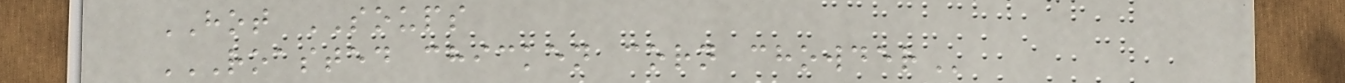HOT SOUPS
ROASTED CHICKEN CORN CHOWDER
